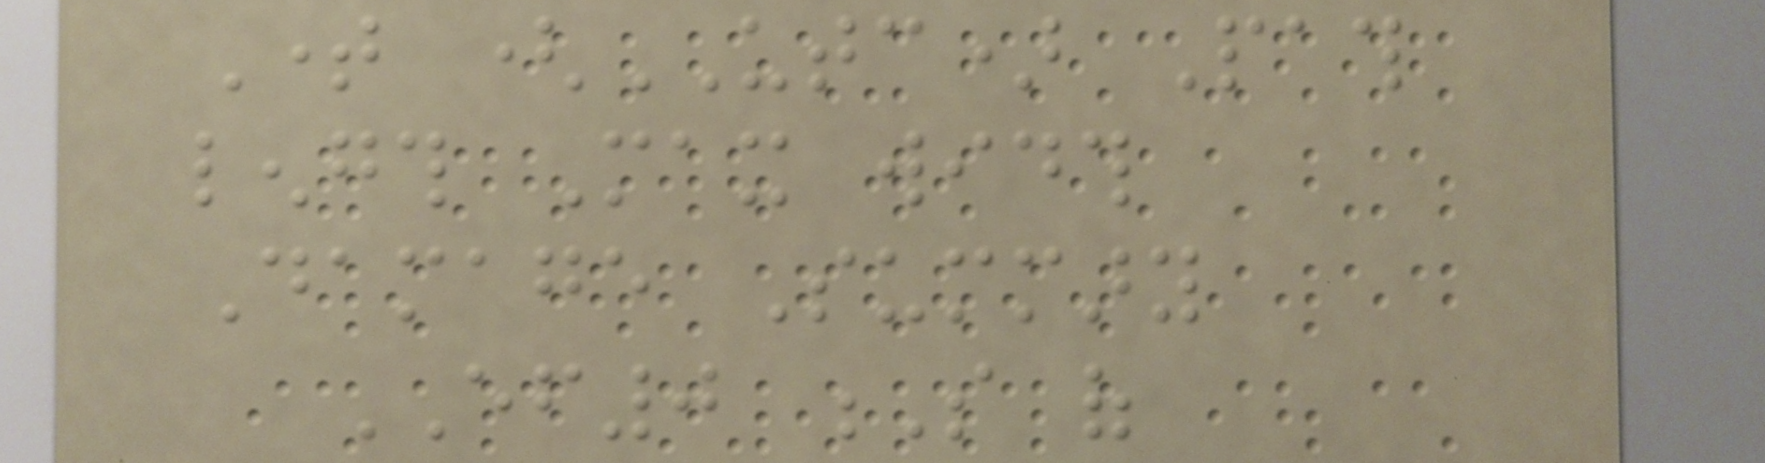Time (UTC) Path
length Max width
Damage Summary
EF0 S of
